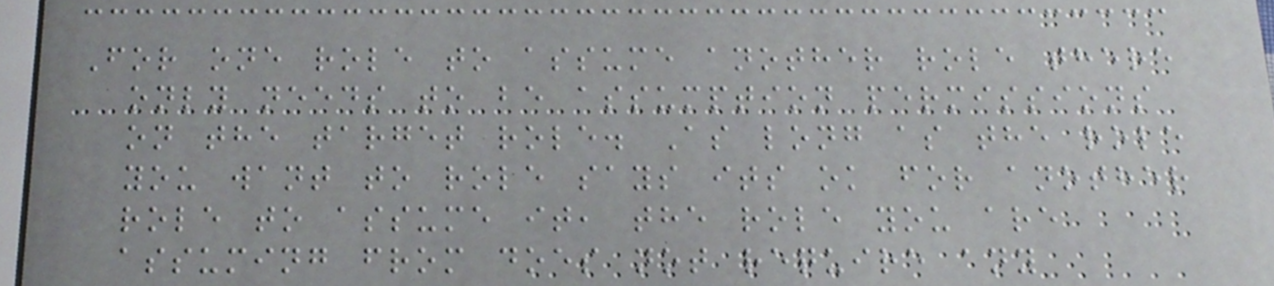For one role to assume another role there
only needs to be assumption permissions
on the target role. As long as the role
you want to role says its ok for another
role to assume it, the role you are
assuming from does not require any
